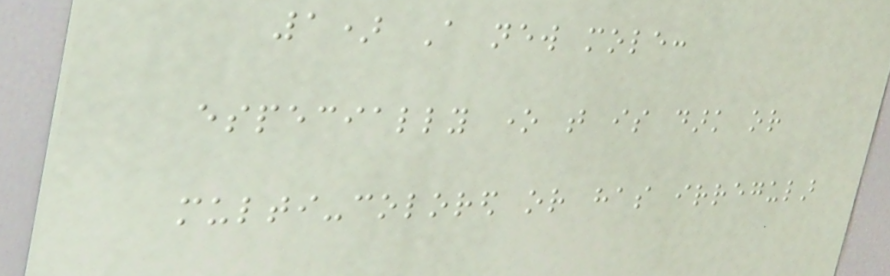1) A new mole:
especially one that is dark or
multi-colored or has irregular
